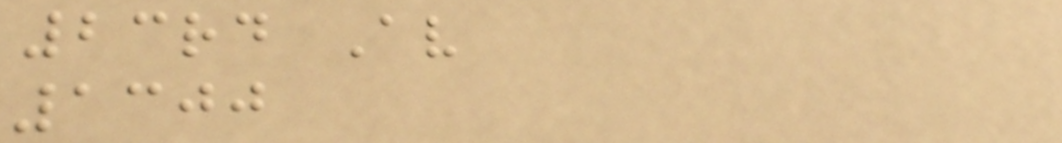23rd Av
1300
